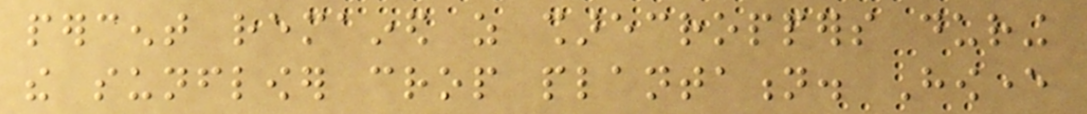percent remained as sharecroppers during
the sunflower crop plantation. However
